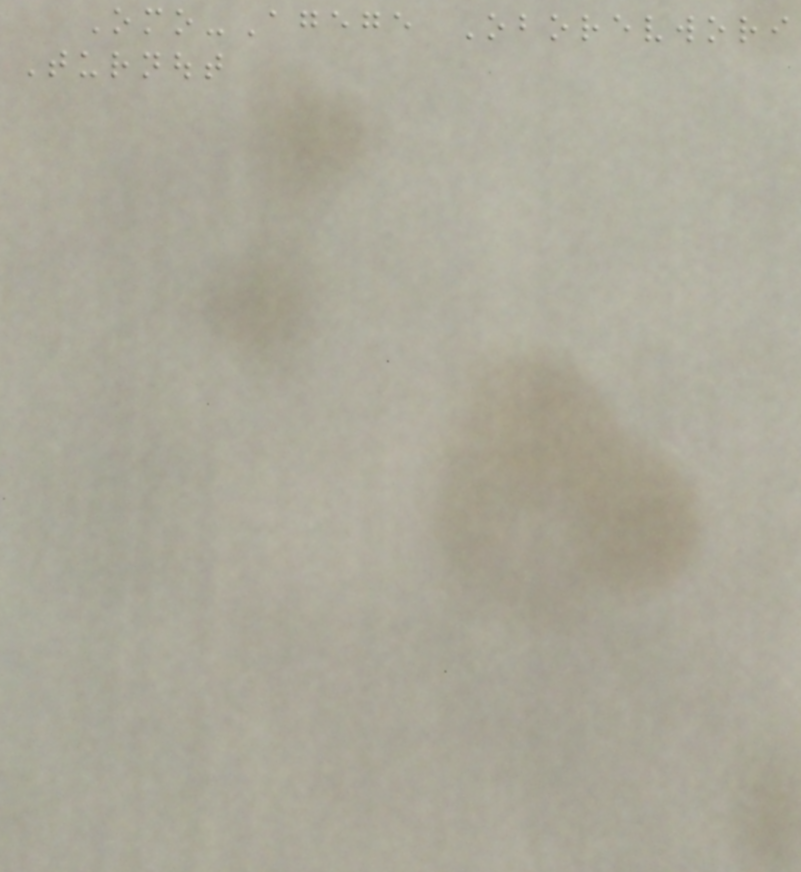Omo-Agege Oborevwori
Turnout
